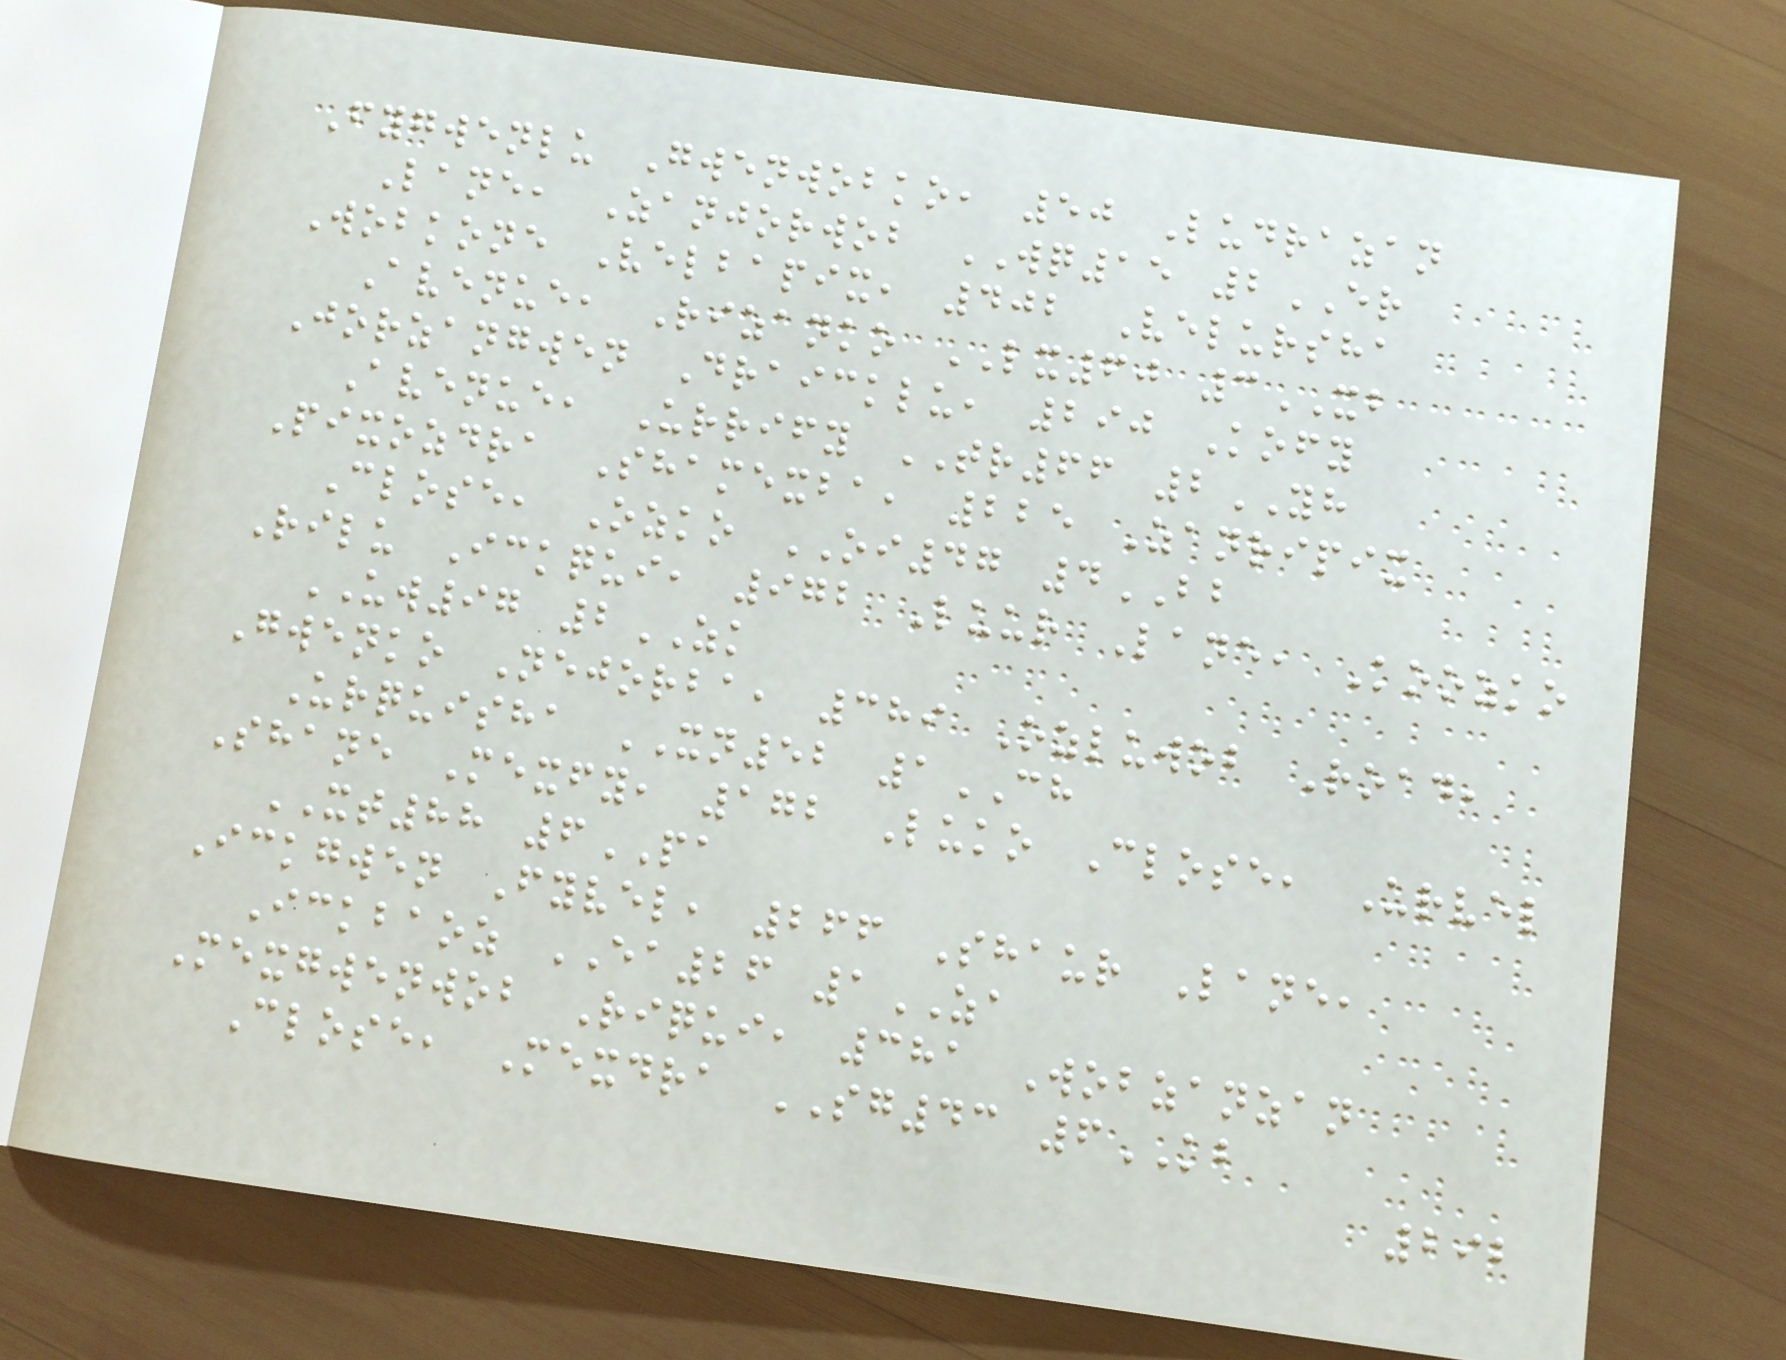Fygwenlu Gwenwobko, 50 Ludrazan
Lane, Zanjorwob WQ15 2ER
Wobkone Velbapix, 402 Velursha
Avenue, Rizanko LX60 3XB
Jorzangwen Draicklu, 290 Kofy
Avenue, Urrify TR66 2YH
Pixozdra Shamexba, 225 Zanripix
Close, Ozko OI47 4BB
Rilu Ickqui, 972 Luur Lane, Koozko
UW97 2ZK
Gwenko Nejorba, 389 Ozluwob Road,
Urquisha XN52 1CH
Shane Mexfy, 172 Luko Close, Urvel
XT88 6PA
Ickgwen Fyvel, 266 Shaur Lane,
Ickbaoz EA26 1ZA
Mexgwenwob Riqui, 381 Wobzanzan
Close, Mexdra SG43 6KB
292
